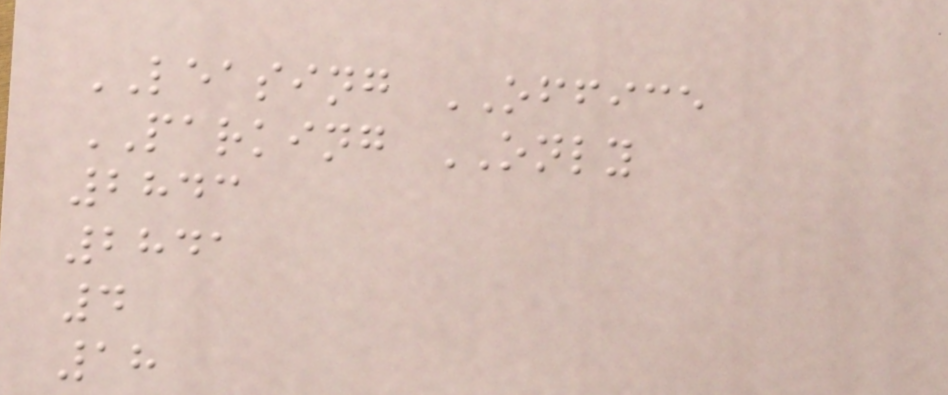LEASING OFFICE
PARKING ONLY
2843
2841
4
18
